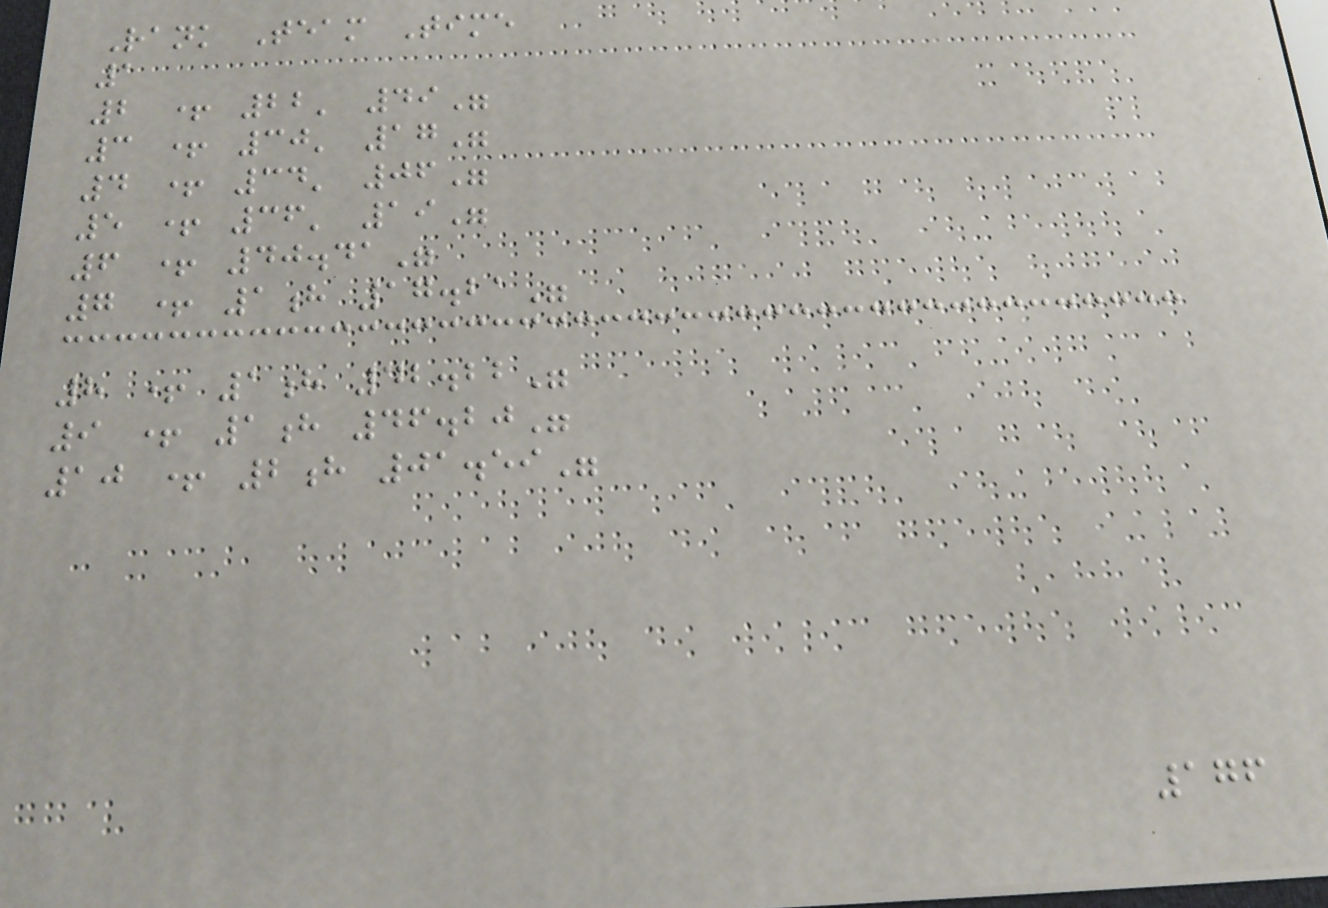Rank Team Time
1
2 + 22' 49"
3 + 30' 17"
4 + 34' 06"
5 + 36' 19"
6 + 40.41"
7 + 1h 17.21"
8 + 1h 42.22"
9 + 1h 46.20"
10 + 2h 01.59"
176
